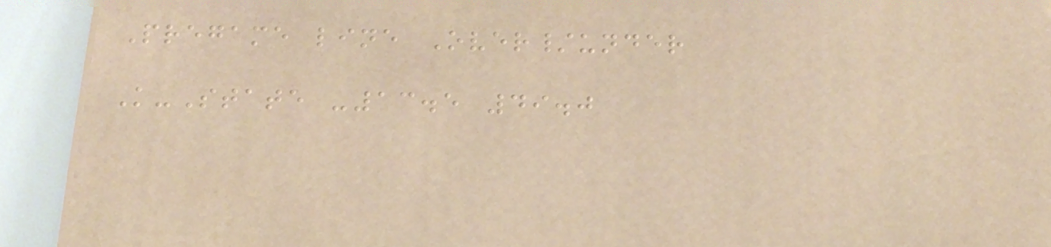Pregame line Over/under
K-State -13.5 49.0
